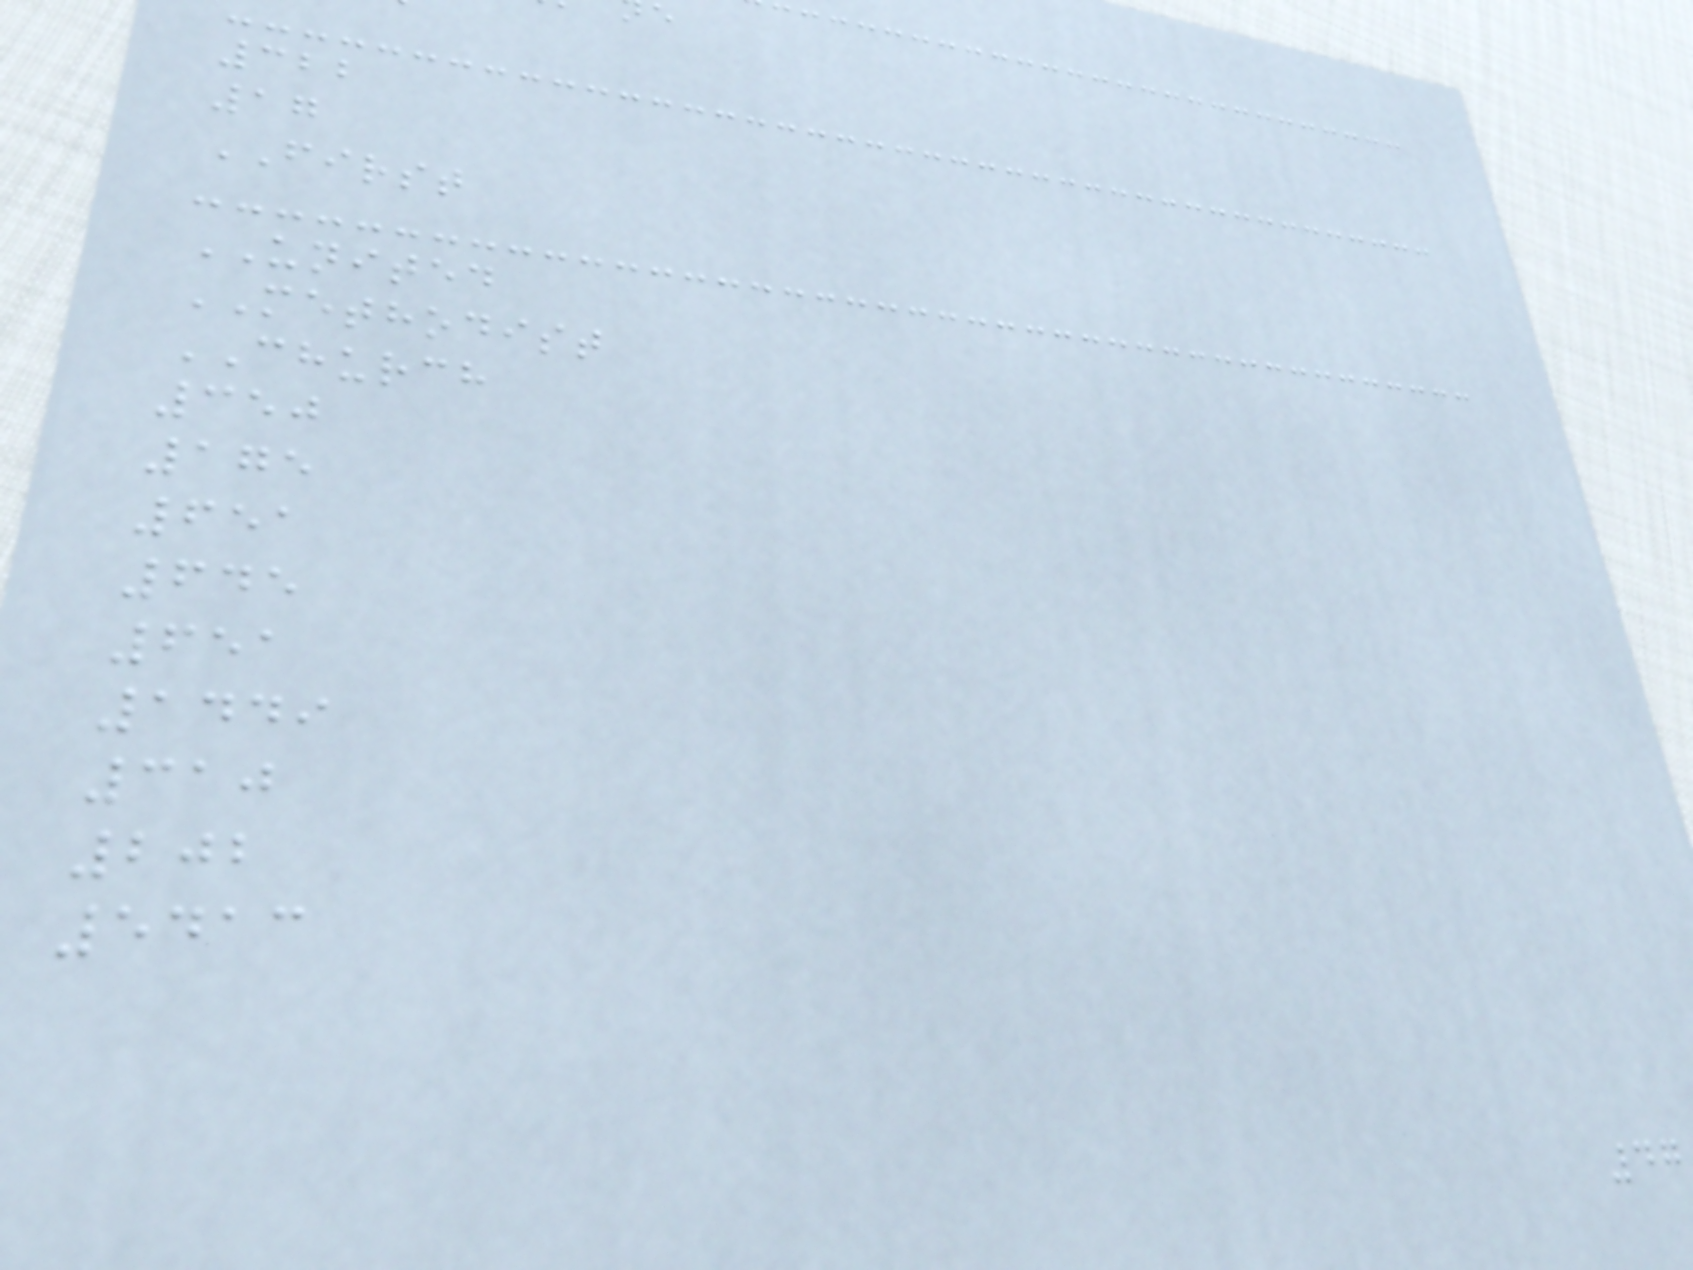322
17
FIRST
UNITED
METHODIST
CHURCH
350
175
651
645
651
1449
310
202
5413
47
